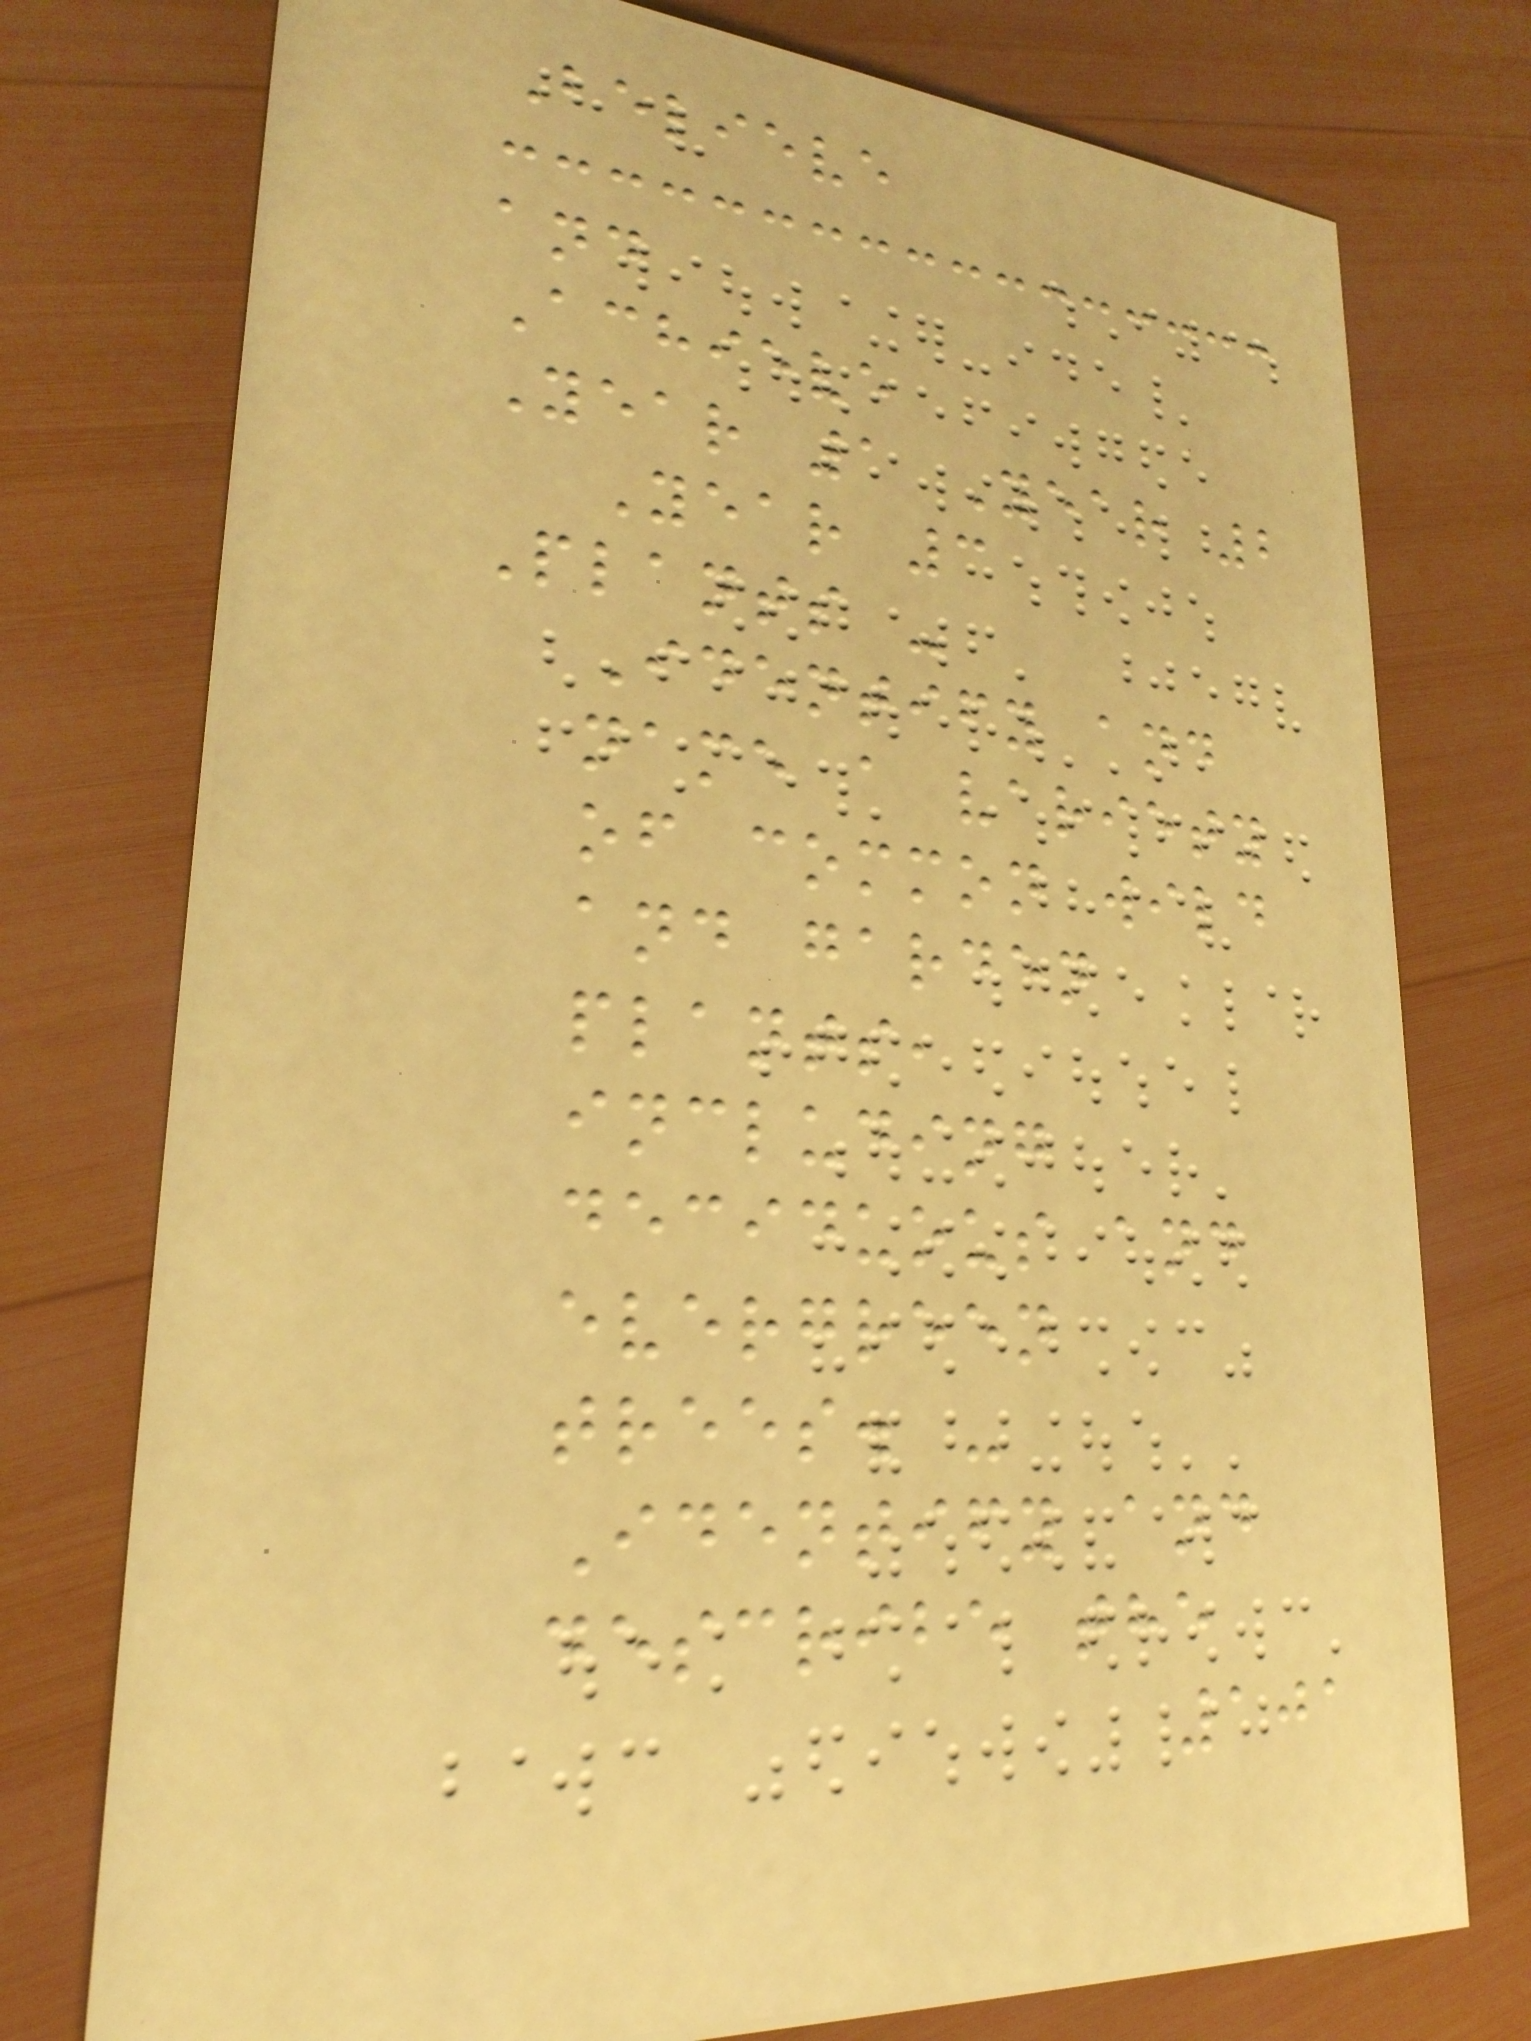Believe
and
Achieve
Year 1 Year 2
Year 3
Plants -
Identify and
name a variety
of common wild
and garden
plants,
including
deciduous and
evergreen
trees. -
Identify and
describe the
101
